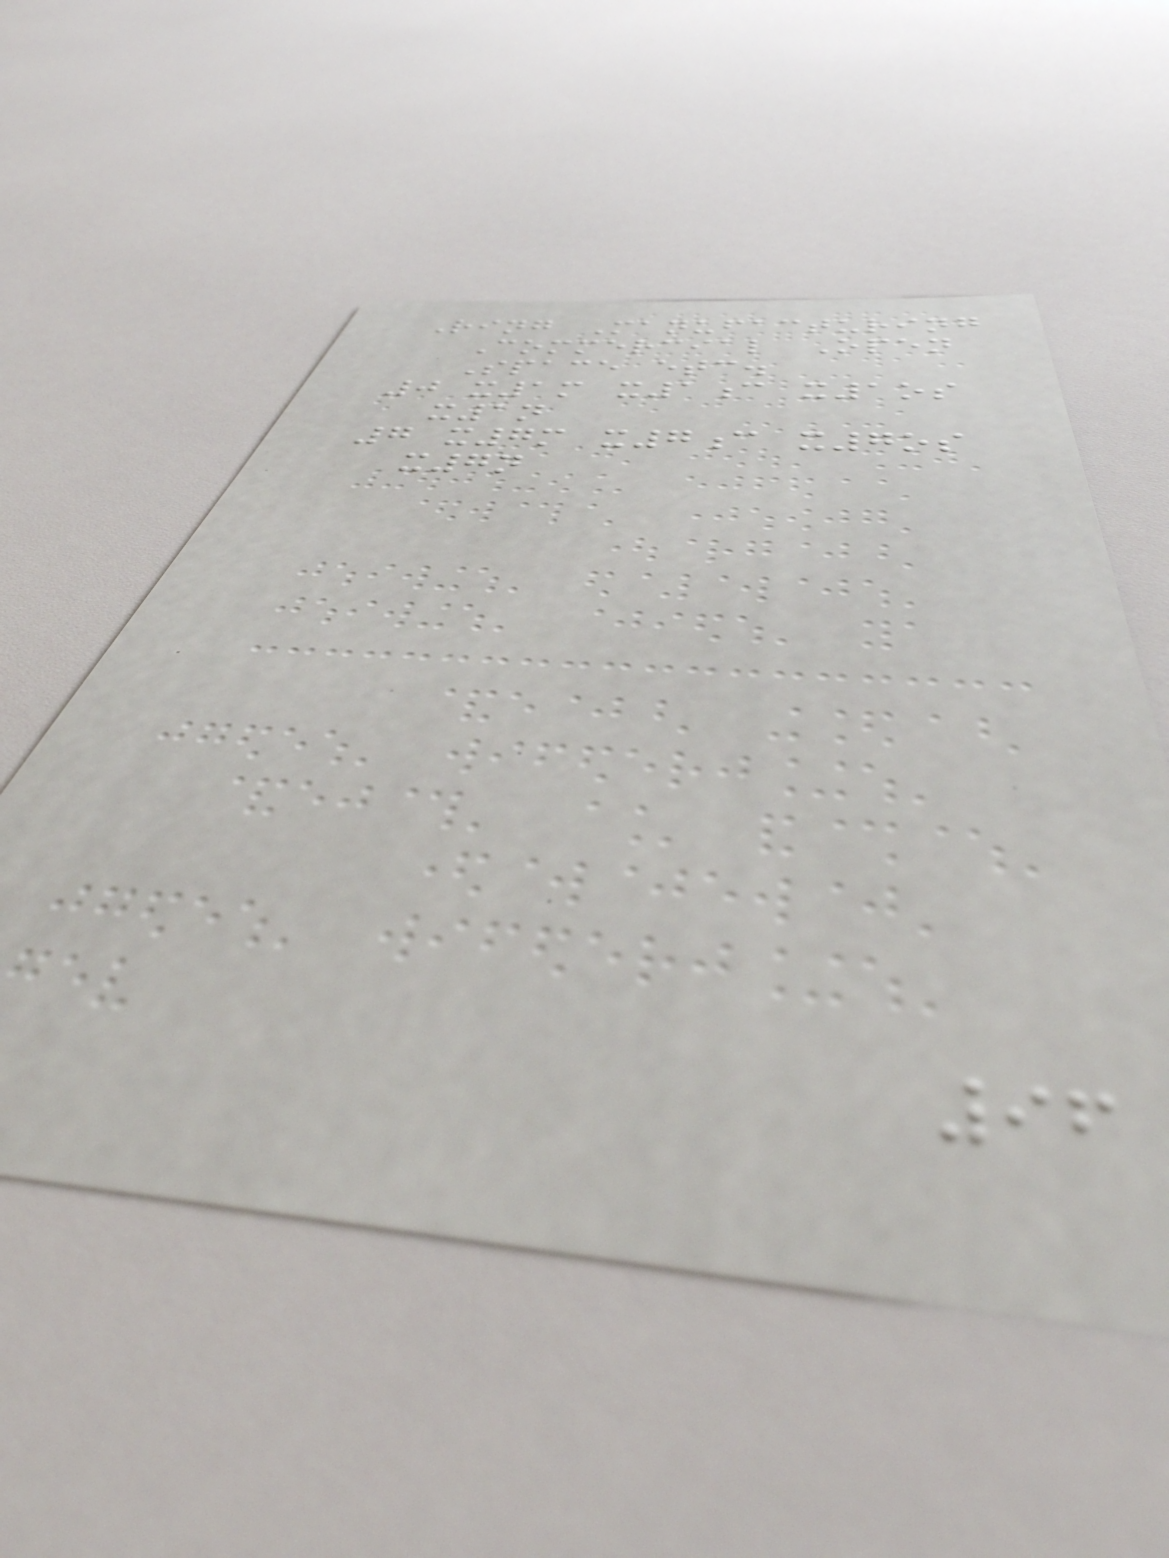Ring Manufacturing
Commercial Open
Space etc.
0 x1m x1c x1os
x1n
7 x7m x7c x7os
x7n
96
